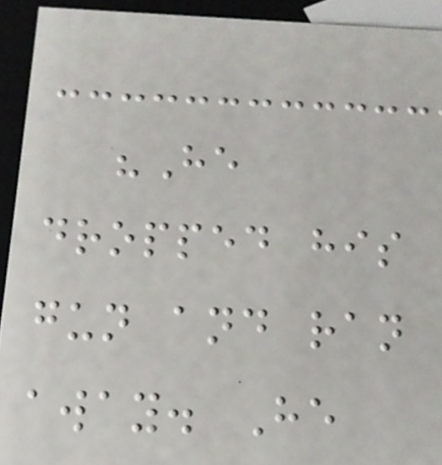"He
dropped his
gun and ran
away. He
